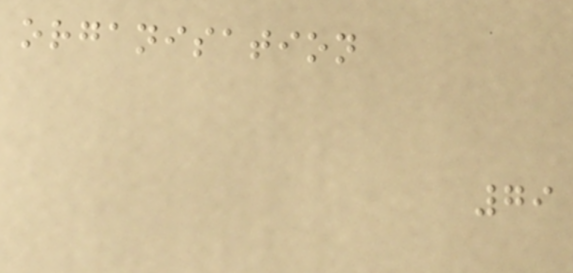organisation
79
